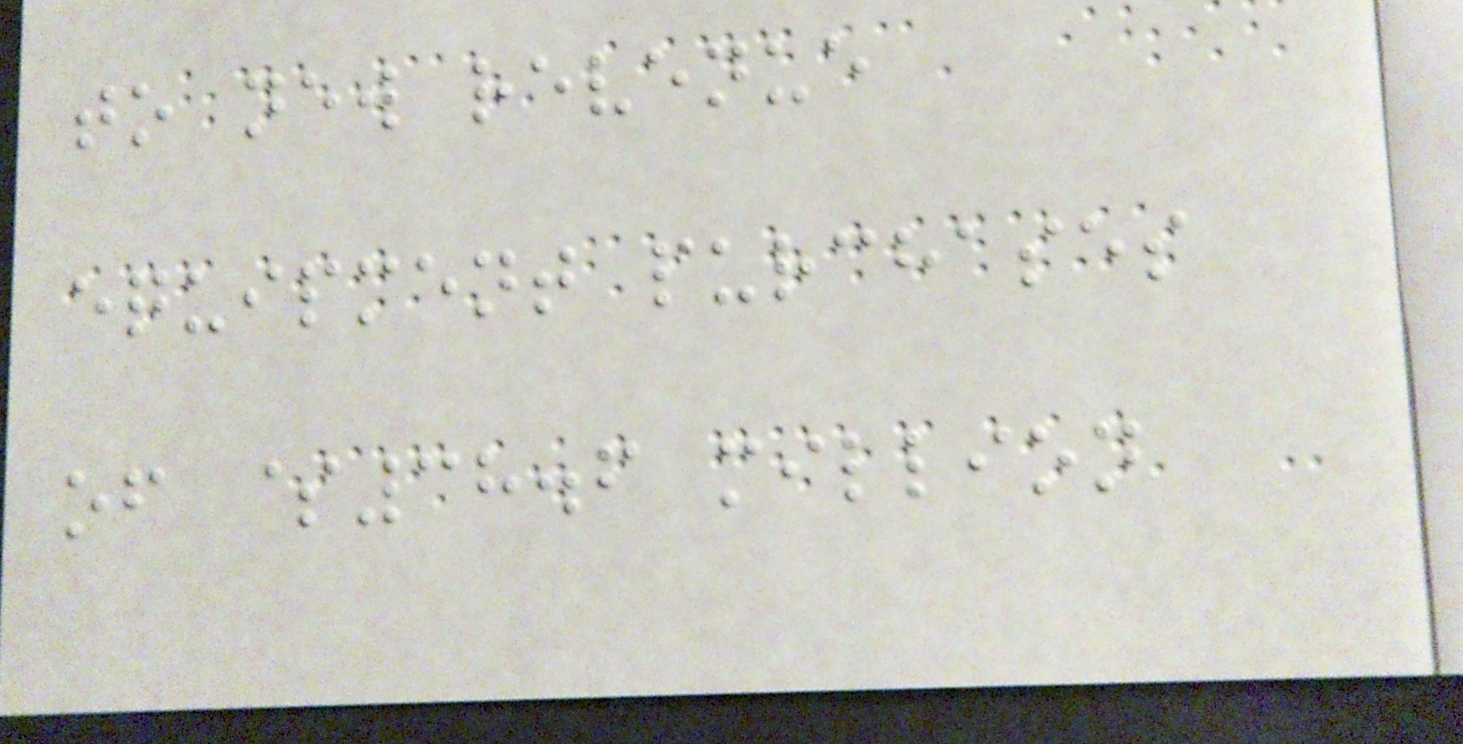to new revenue
equipment purchases
of $38.6 million
